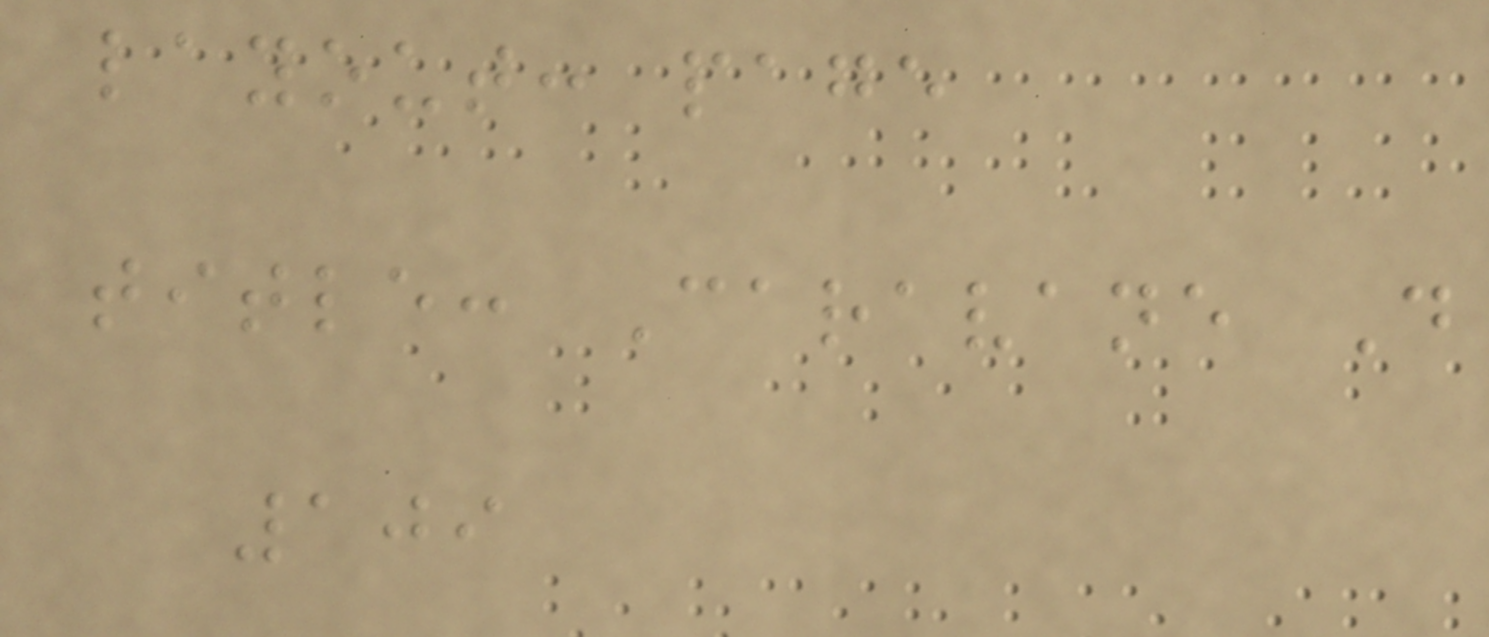layout: page
title: Caravane D
109
